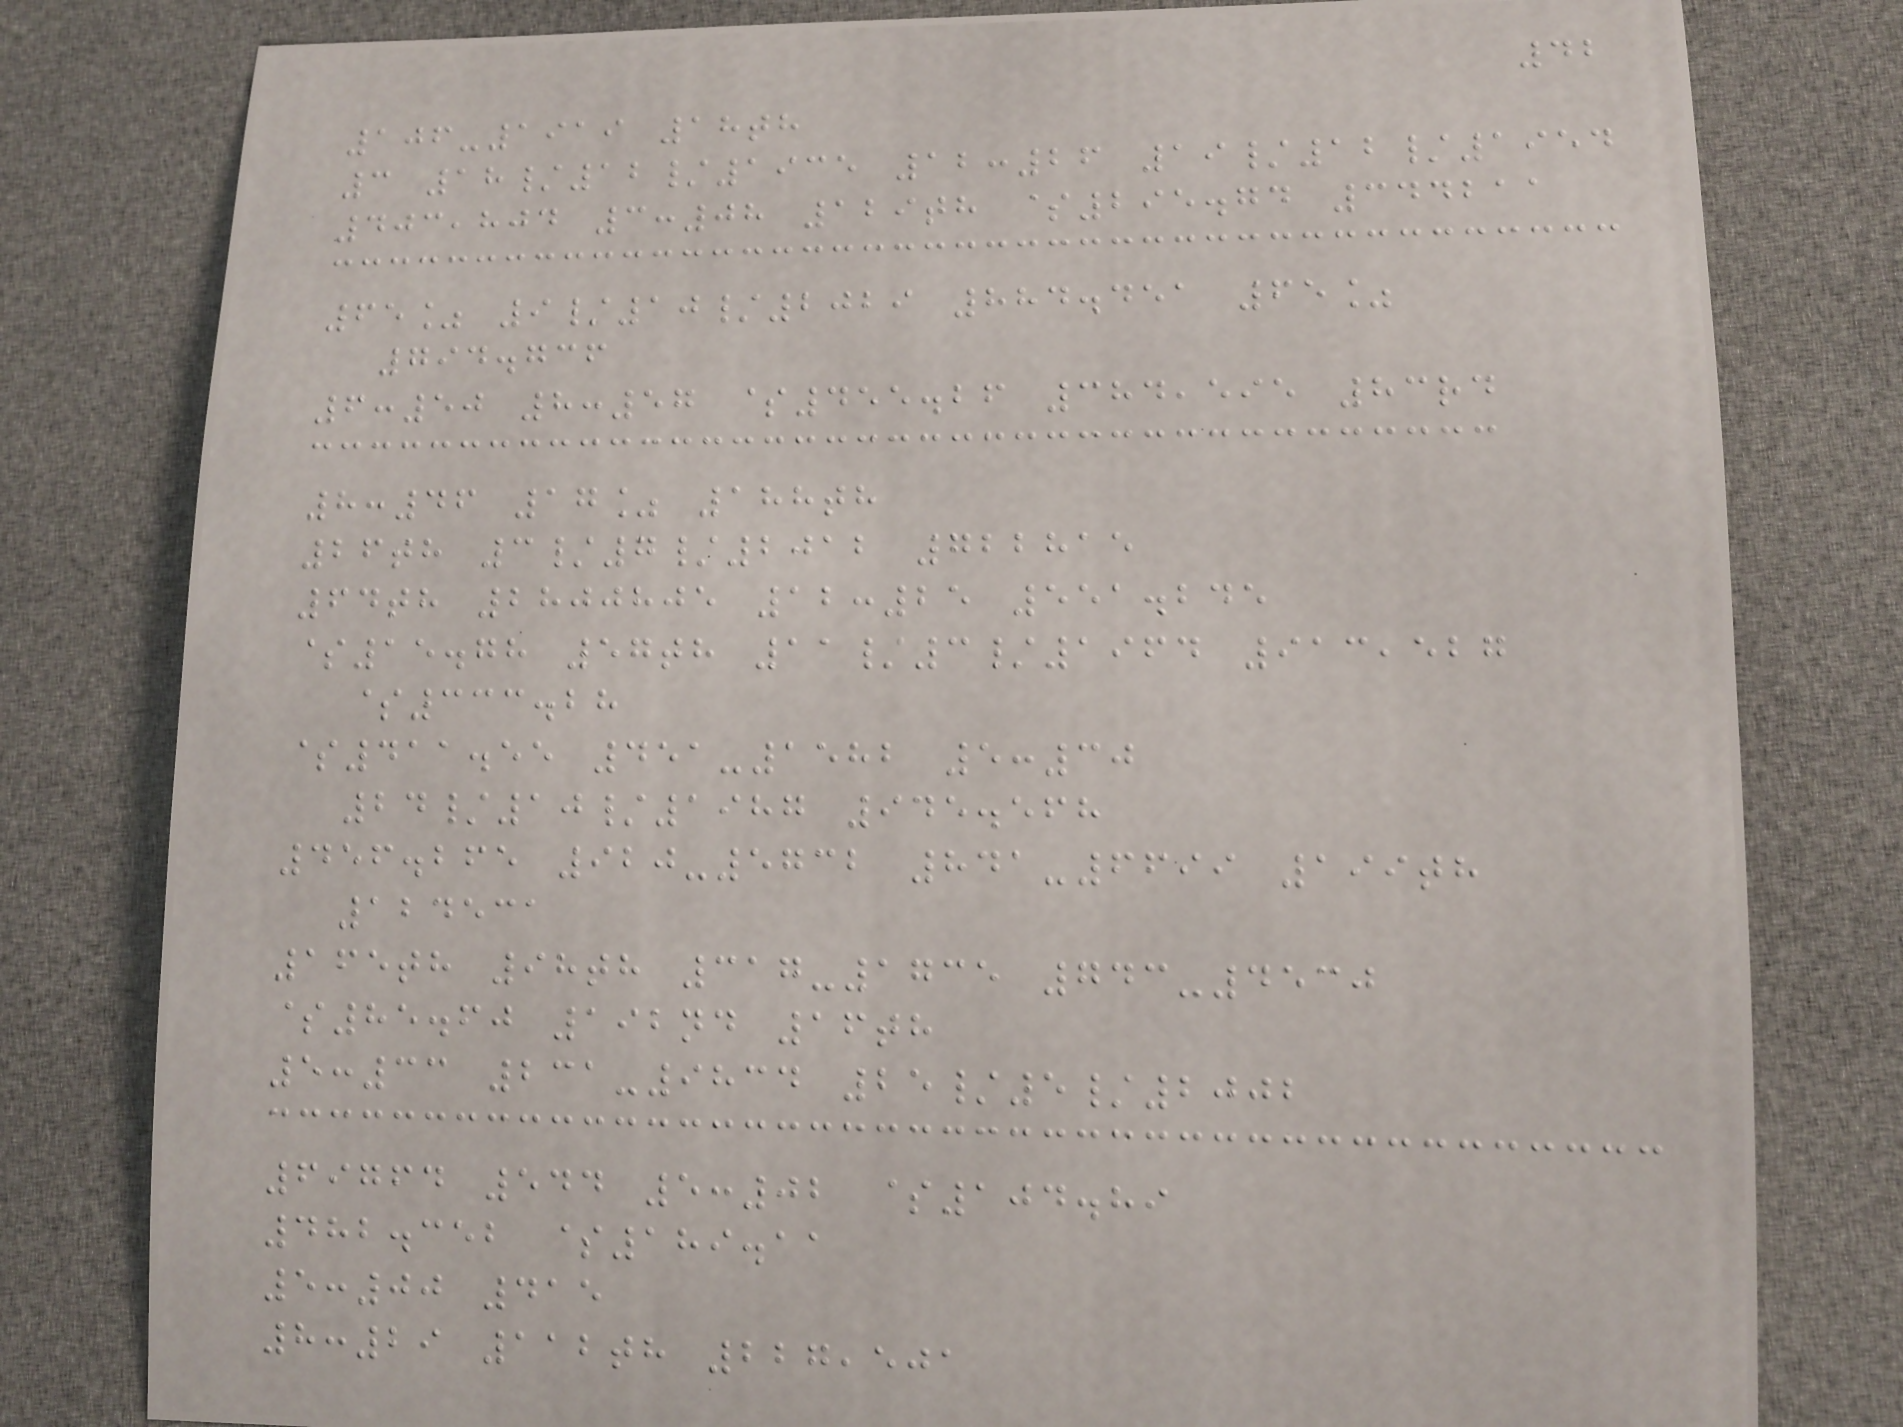42
106-1919 18th
3 18/12/1935 12:26 19/12/1954
403,804 3:08 129th $295.74 344211
65% 9/10/2029 884.451 65%
794.736
6:50 8:57 $455.26 384,595 83rd
8:46 17% 188th
26th 3/7/2012 722815
64th 2800805 12:25 551.245
$15.78 57th 11/3/1964 913,527
$333.28
$411.55 451-1582 5:30
24/10/1987 945.568
456.265 920-5732 841-6699 199th
124531
165th 98th 317-1735 743-4530
$85.60 192nd 16th
5:33 231-9834 25/5/2002
69764 544 5:02 $104.89
482.352 $189.11
5:00 415
8:29 112th 227,501
